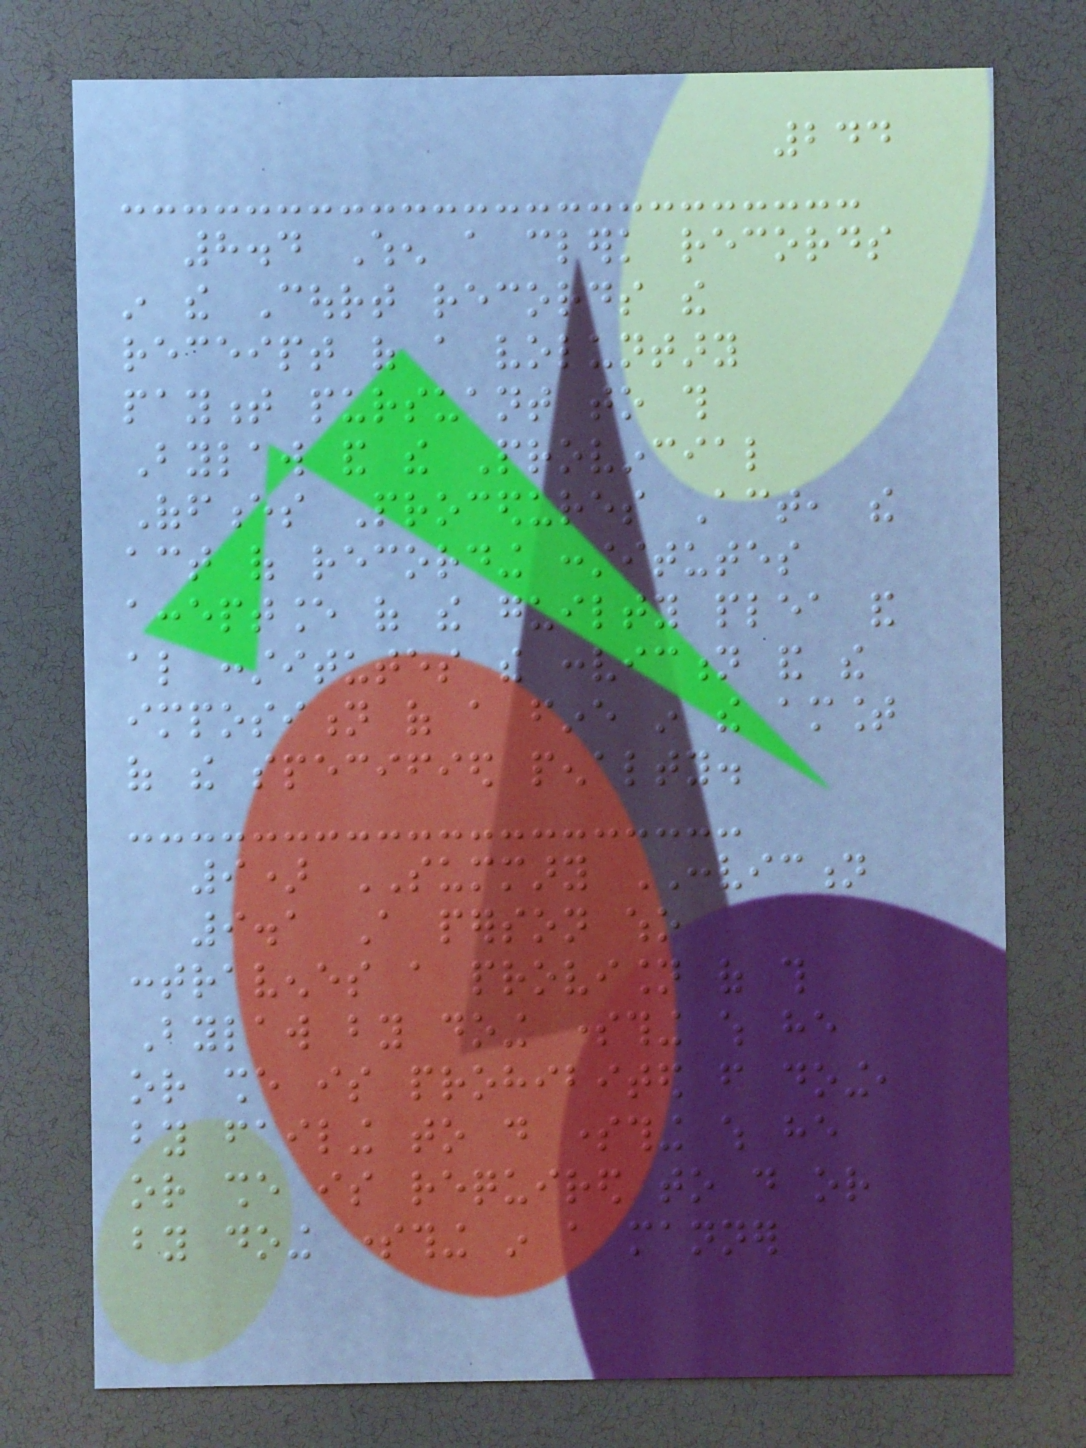244
8.4 When a clerk records
in the Court records the
receipt of a voluntary
payment pursuant to this
Bylaw and the Provincial
Offences Procedures Act, the
act of recording constitutes
acceptance of the guilty plea and
also constitutes the conviction and the
imposition of a fine in the amount
of the specified penalty.
9) SUMMARY CONVICTION
9.1 A person who
contravenes a provision of this
Bylaw by doing something which he
or she is prohibited from doing,
by failing to do something which he
or she is required to do or
by doing something in a manner
